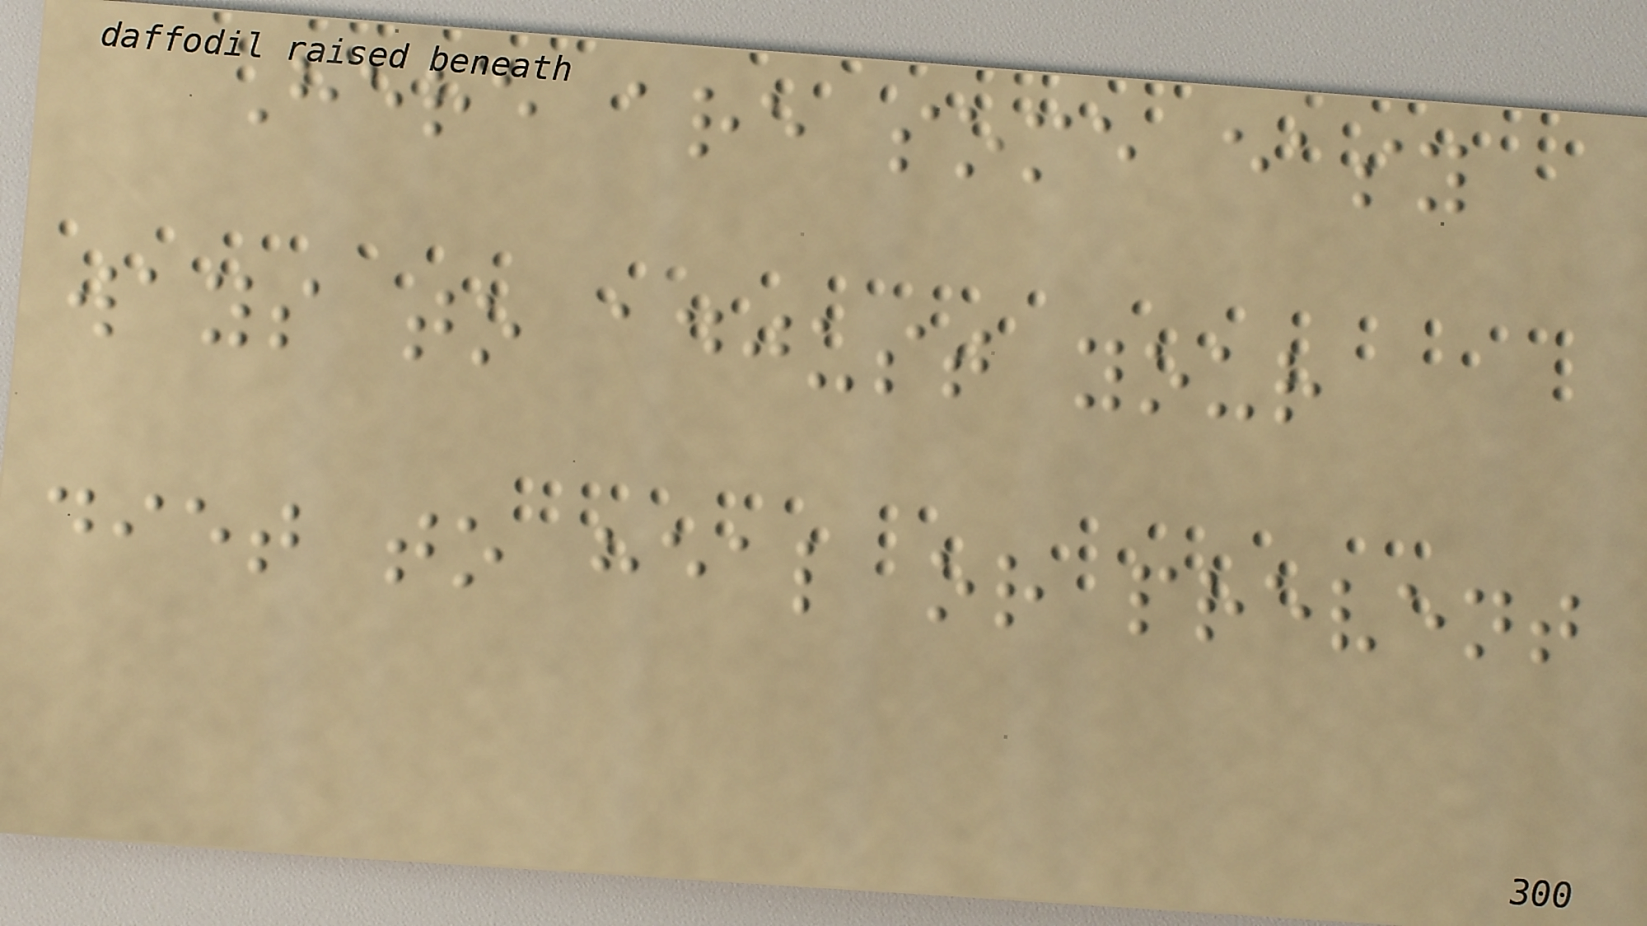Here are some easy
ways to adjust your
diet to heal or prevent
